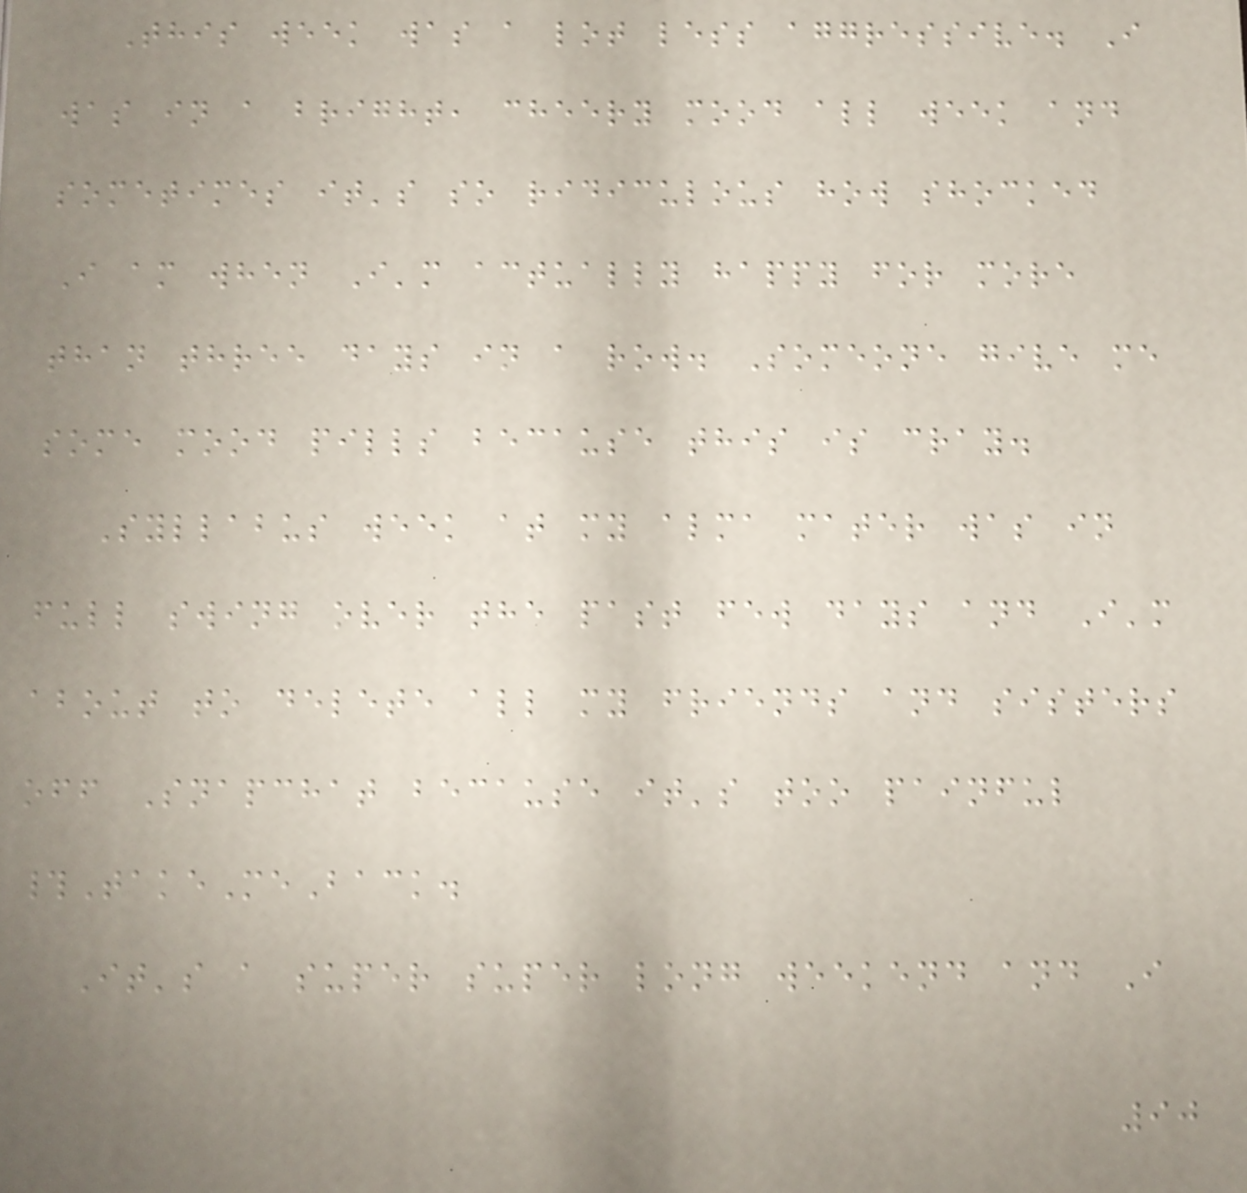This week was a lot less aggressive. I
was in a bright, cheery mood all week and
sometimes it's so ridiculous how shocked
I am when I'm actually happy for more
than three days in a row. Someone give me
some mood pills because this is cray.
Syllabus week at my alma mater was in
full swing over the past few days and I'm
about to delete all my friends and sisters
off Snapchat because it's too painful
#TakeMeBack.
It's a super super long weekend and I
90
